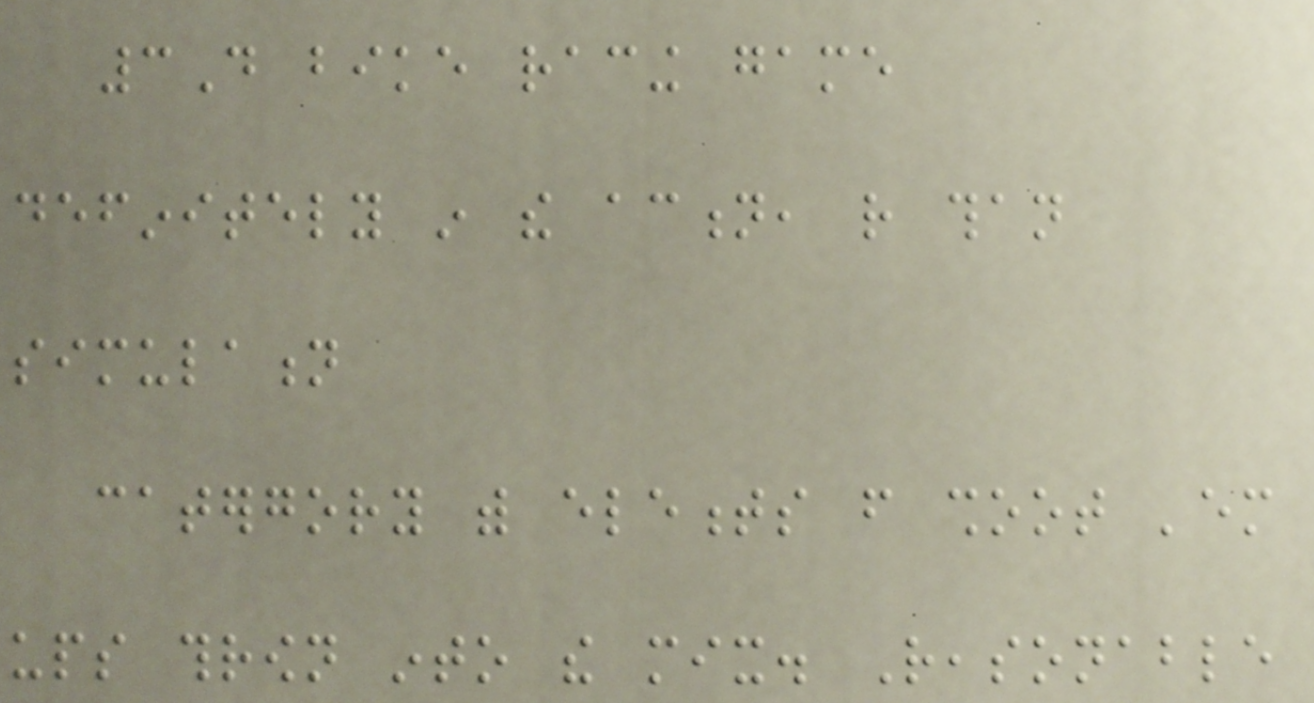3D bike racing game
definitely in the action, rather than
simulation
catergory with elements from shoot 'em
ups thrown into the mix. Reasonable
